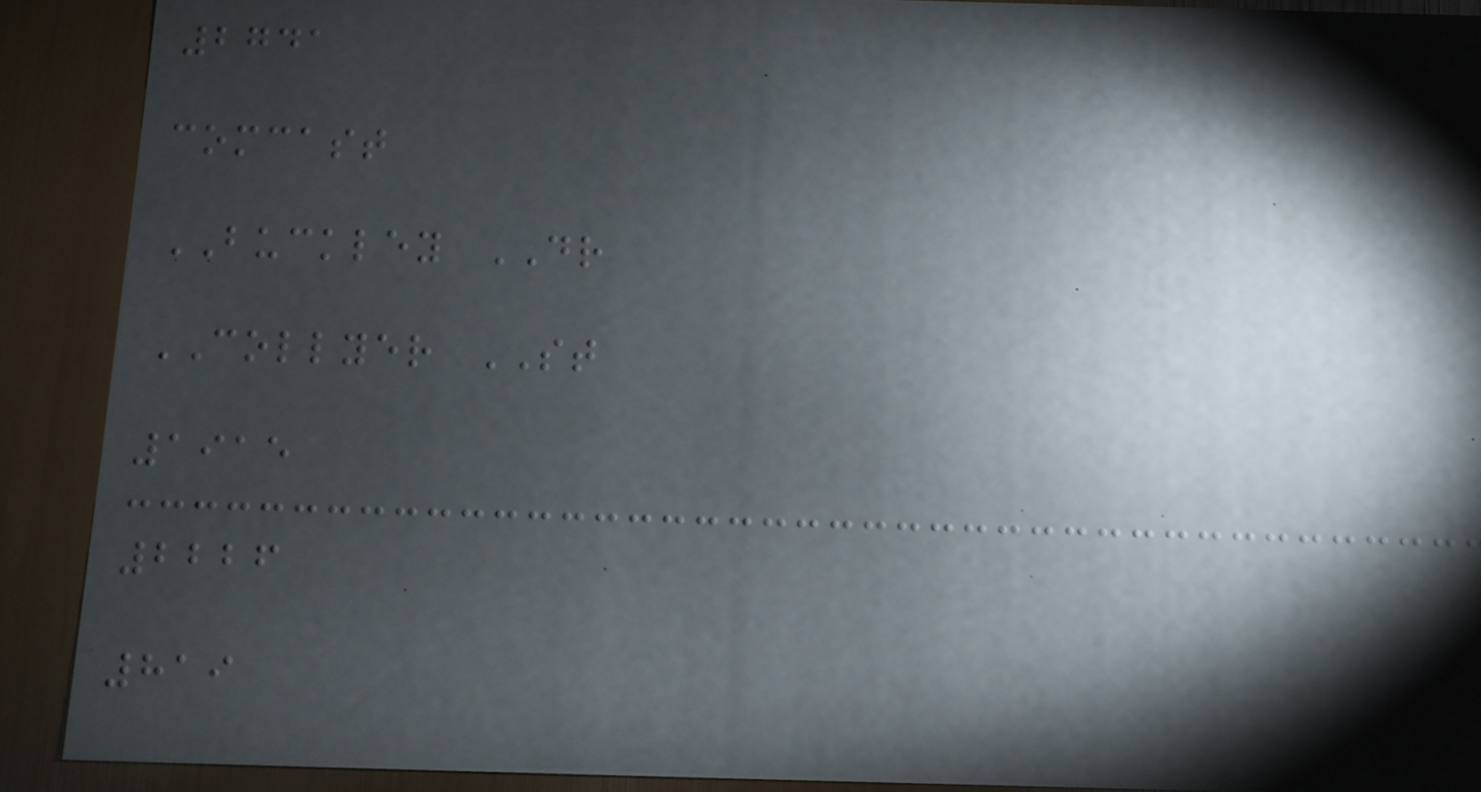2741
comcast
BUCKLEY DR
COLLYER ST
1915
2226
819
